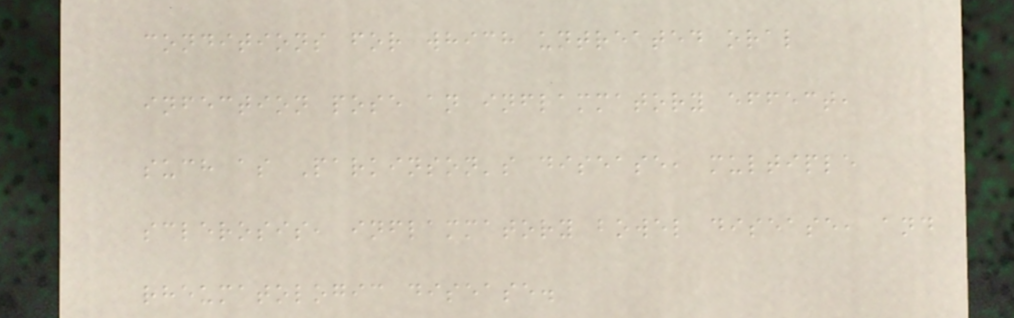conditions for which untreated oral
infection pose an inflammatory effect,
such as Parkinson's disease, multiple
sclerosis, inflammatory bowel disease, and
rheumatologic disease.
